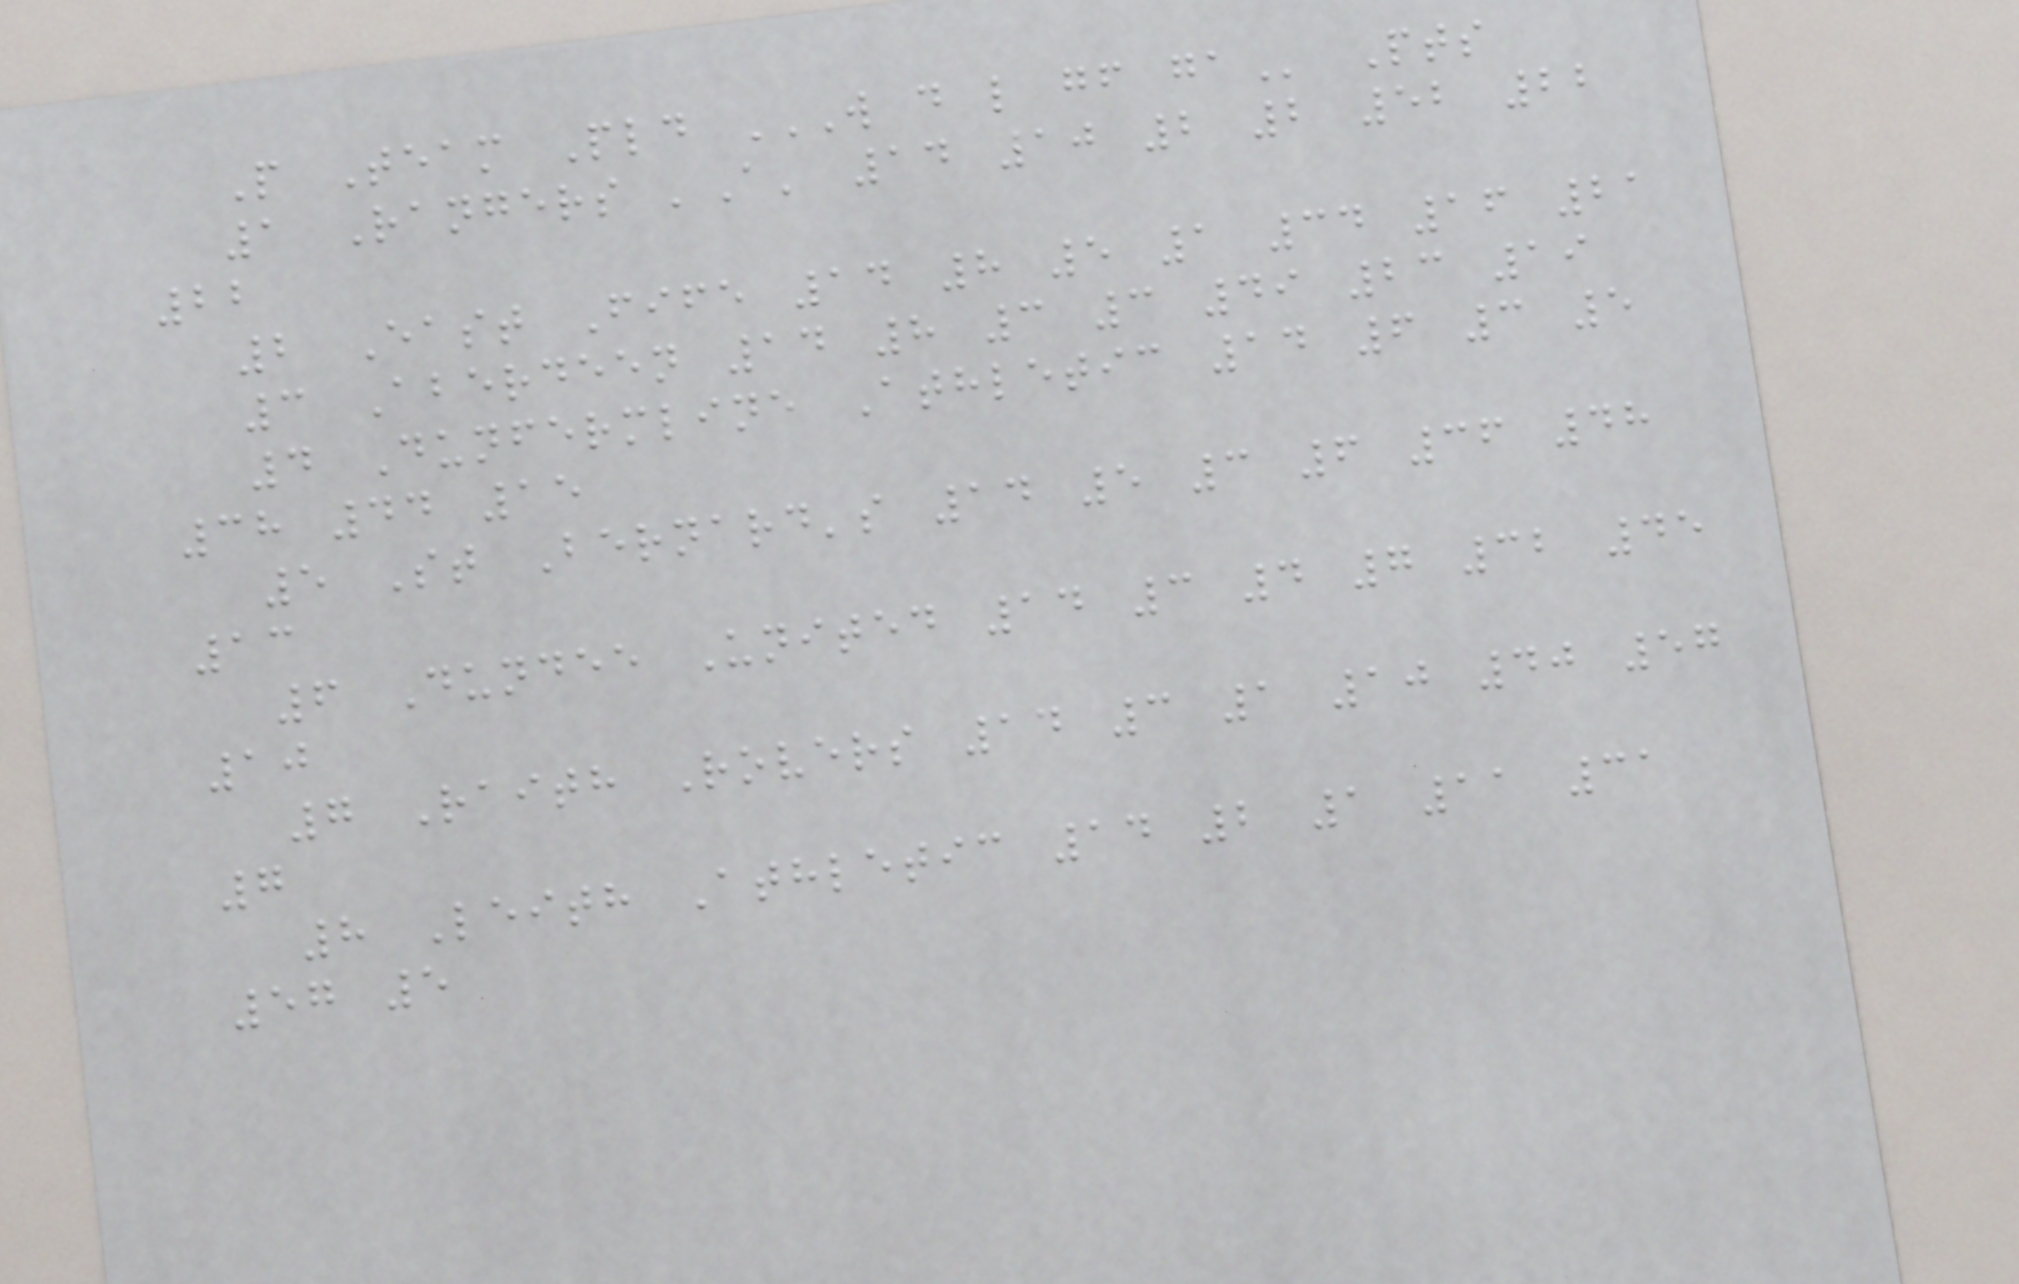P Team Pld W D L GF GA Pts
1 Rangers 'A' 14 10 2 2 52 22
22
2 East Fife 14 8 5 1 34 16 21
3 Aberdeen 14 8 3 3 49 23 19
4 Dunfermline Athletic 14 6 3 5
38 44 15
5 St Bernard's 14 5 3 6 36 48
13
6 Dundee United 14 3 4 7 32 45
10
7 Raith Rovers 14 3 1 10 40 57
7
8 Leith Athletic 14 2 1 11 31
57 5
